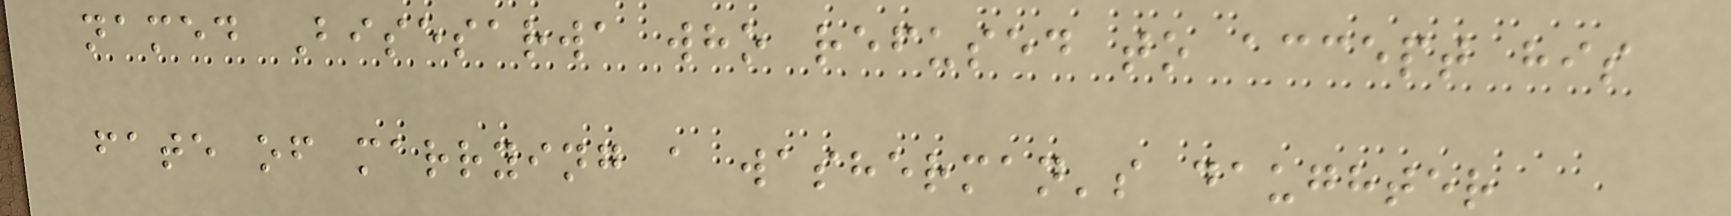named Bisesarwa who refused to accept his
fate of marrying a washerman's daughter
